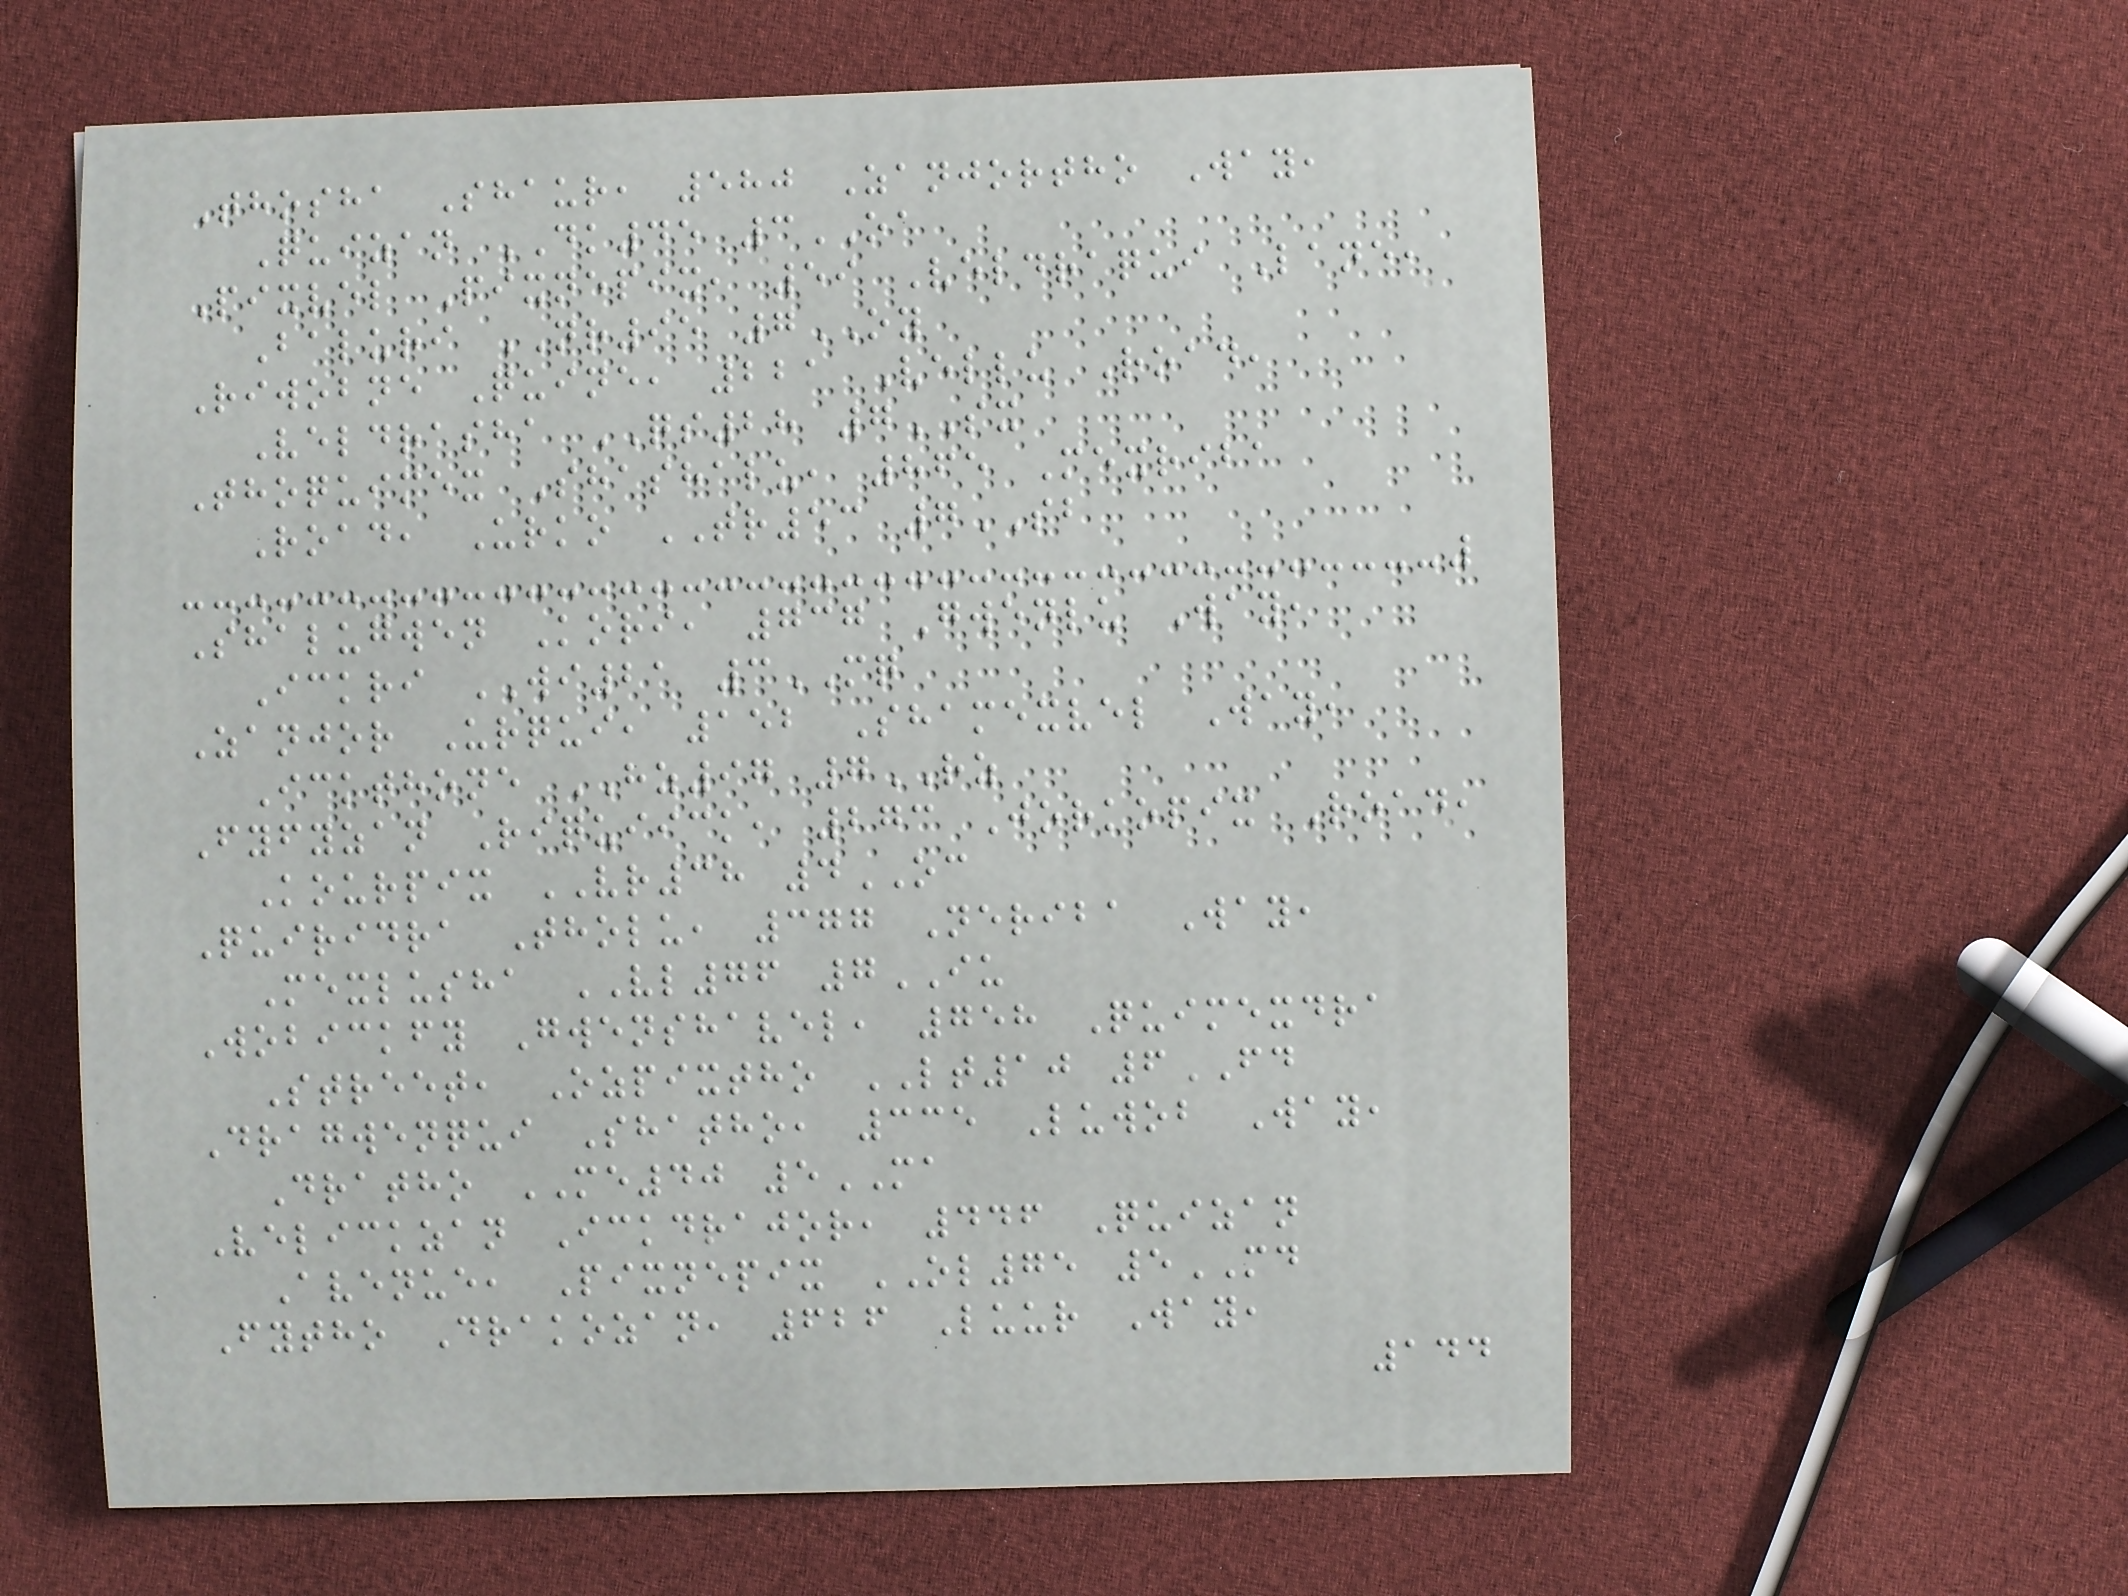Thosha Shaur, 580 Zanjortho Way,
Quizan DK45 3OA
Pixvel Pixnepix, 59 Veldraqui Lane,
Baluri NR95 7OY
Riwobne Quine, 221 Vellu Road,
Veldrasha QS28 7SX
Thoquimex Shashalu, 865 Mexriba
Road, Urko TR53 7SB
Shalugwen Kori, 737 Gwenlu Way,
Ickri WI21 3MQ
Zanjor Urqui, 152 Shamexvel Way,
Ickthone HZ97 7RZ
Fyfyzan Riquiick, 273 Jorkopix Road,
Kourpix VR38 4OC
Quiridra Tholu, 377 Neriba Way,
Mexlusha VL76 7IU
Wobickfy Gwenshavel, 758 Quimexdra
Street, Ozpixtho LT10 6FD
Dragwenqui Shatho, 335 Luwob Way,
Dratho ME40 5MA
Velickzan Ickdrajor, 446 Quizan
Avenue, Pixnepix OL75 5MD
Fytho Drakozan, 626 Luur Way,
144
